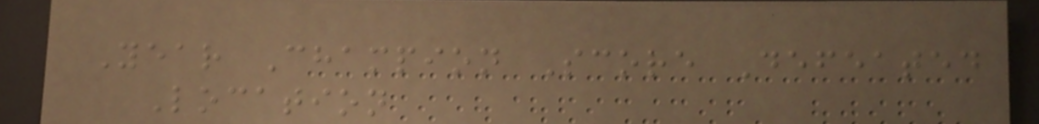Year Champion Score Defeated
Location
